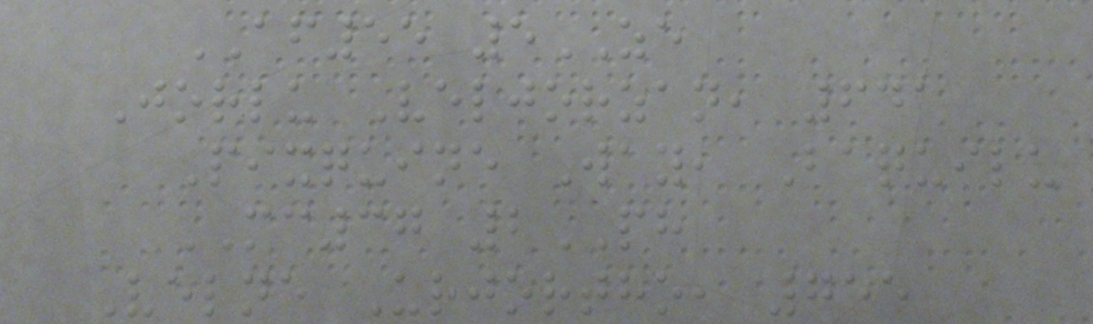AF55 5ZE
Jorlu Veljorzan, 641
Pixquine Way, Baquilu
MC37 2PH
Velne Urjortho, 755
